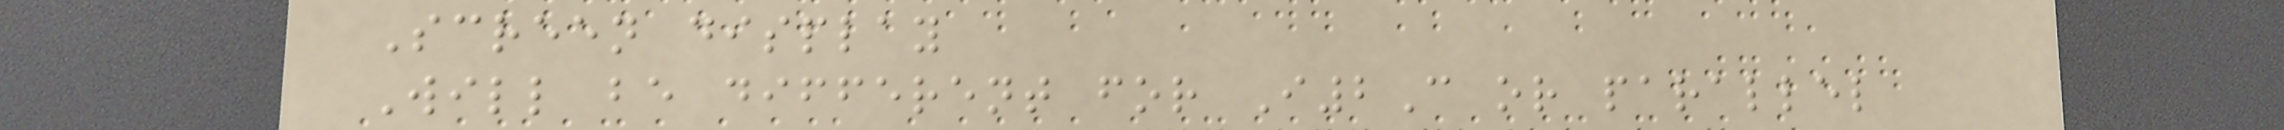Screen display
Will be different for I2C or parallel
